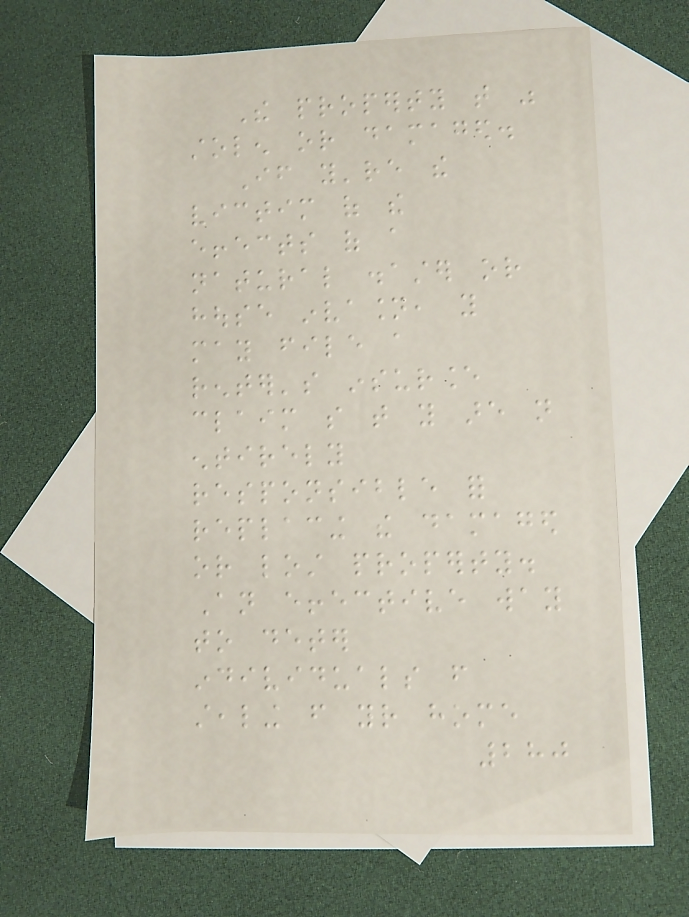The property that was
stolen or damaged.
If you're the
victim of the
effects of a
natural disaster or
house invasion, you
may file a
renter's insurance
claim so that you are not
entirely
responsible for
replacing the damaged
or lost property.
An effective way
to deter
individuals from
stealing from your home
280
